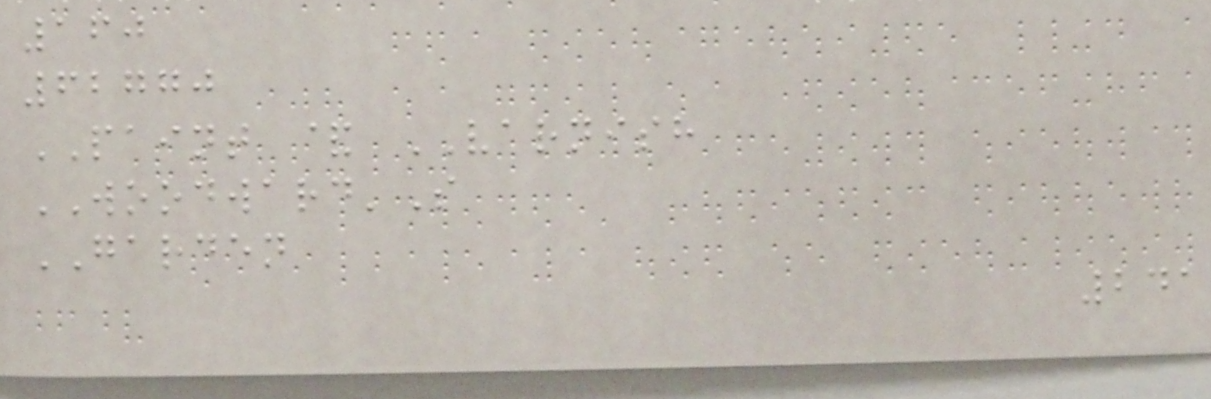160
62770
PAINT & VARNISH
WOODWARD'S
GARDEN
241
